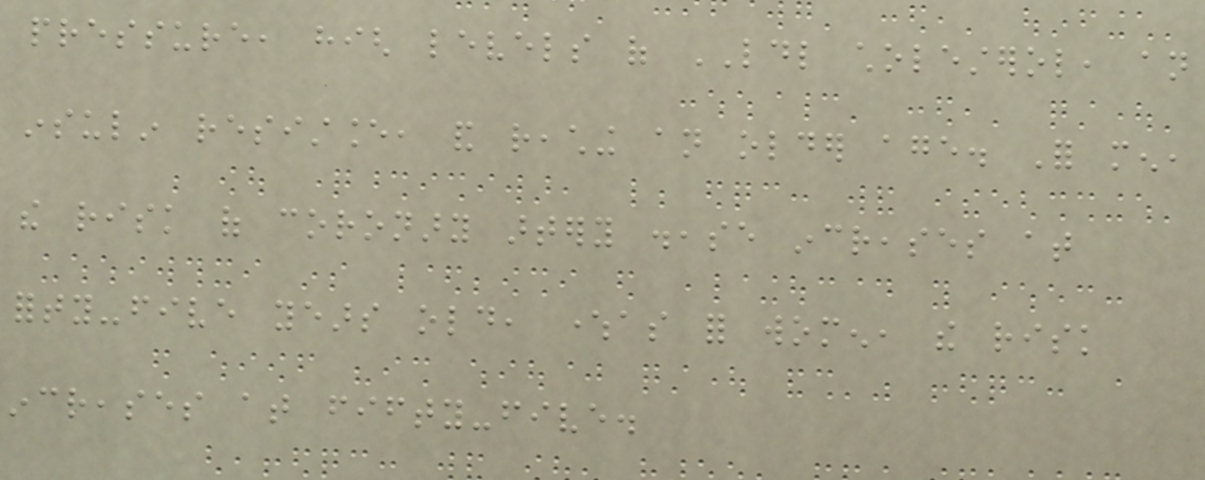pressure, high levels of LDL cholesterol, an
insulin resistance, and reaching an older age. For men,
the risk of coronary artery disease increases at
forty-five years old, whereas for women, the risk
increases at fifty-five.
